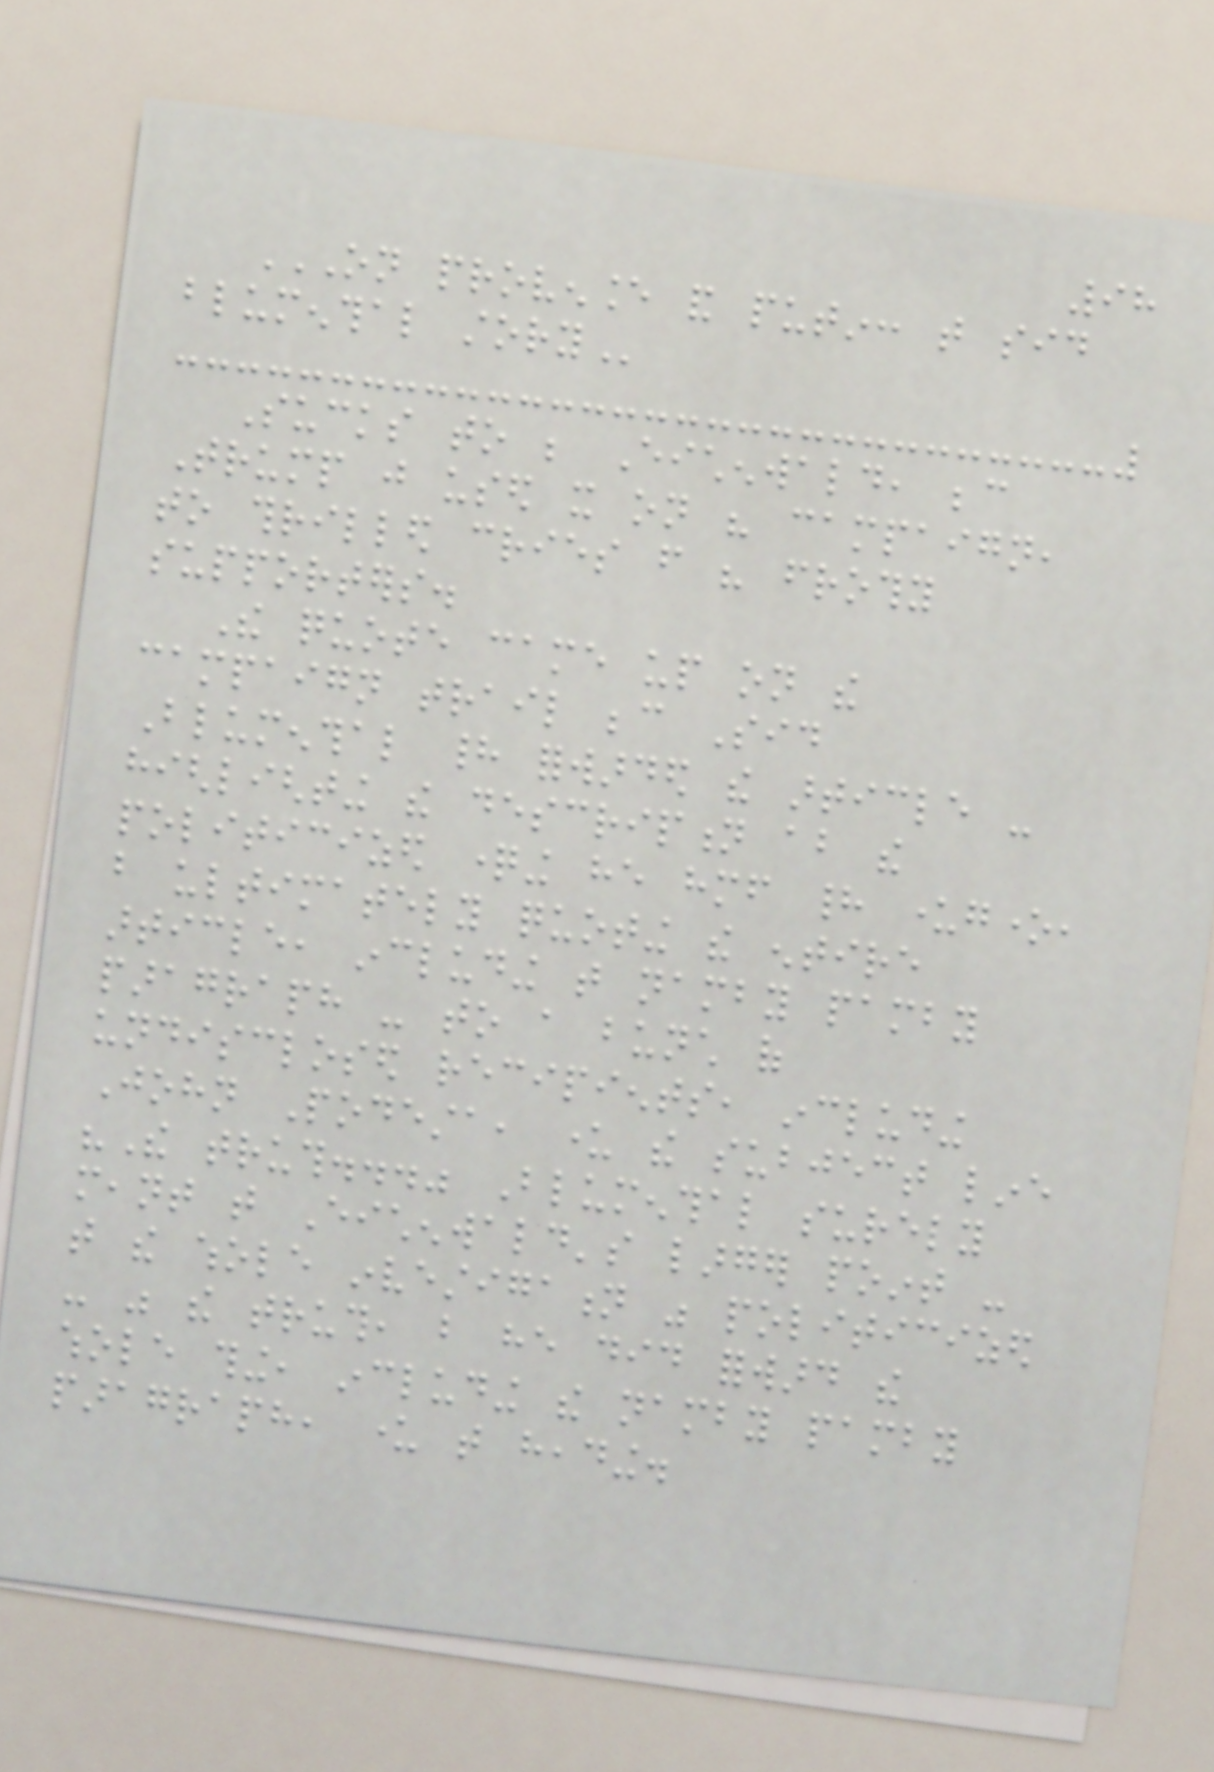98
ON PROVENANCE AND PUTIN: THAT SID
BLUMENTHAL STORY
Sucks to be Eichenwald, because
Trump just used it on his campaign,
to thrilled cries from his frothy
supporters.
The quote came up on the
campaign trail because Sid
Blumenthal had forwarded the article -
highlighting the description about the
politicized questioning he himself had undergone,
but ultimately quoting the entire
article, including that namby pamby
paragraph - to a bunch of
undisclosed recipients, including
John Podesta, under the subject line
"The truth..." Blumenthal surely
meant that Eichenwald's larger point -
that the whole investigation was politicized
- was the truth, but he did forward the
whole thing, including the namby pamby
paragraph, under that heading.
